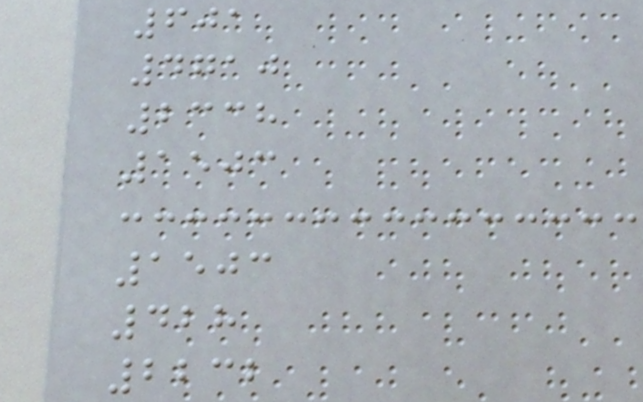601
4710
2338
1503
1503
428
2232
